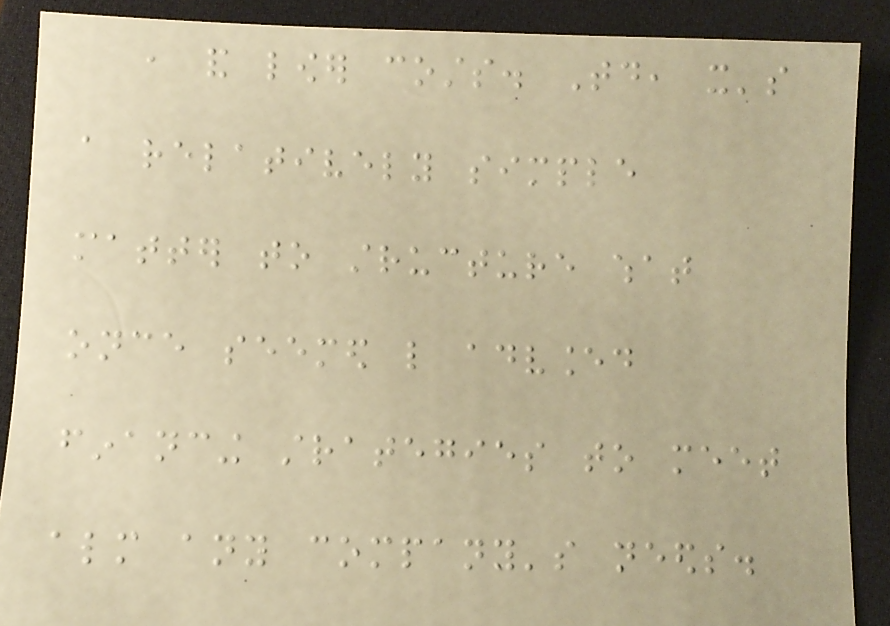, and lower costs. Today, it's
a relatively simple
matter to structure what
once seemed like advanced
financing strategies to meet
almost any company's needs.
